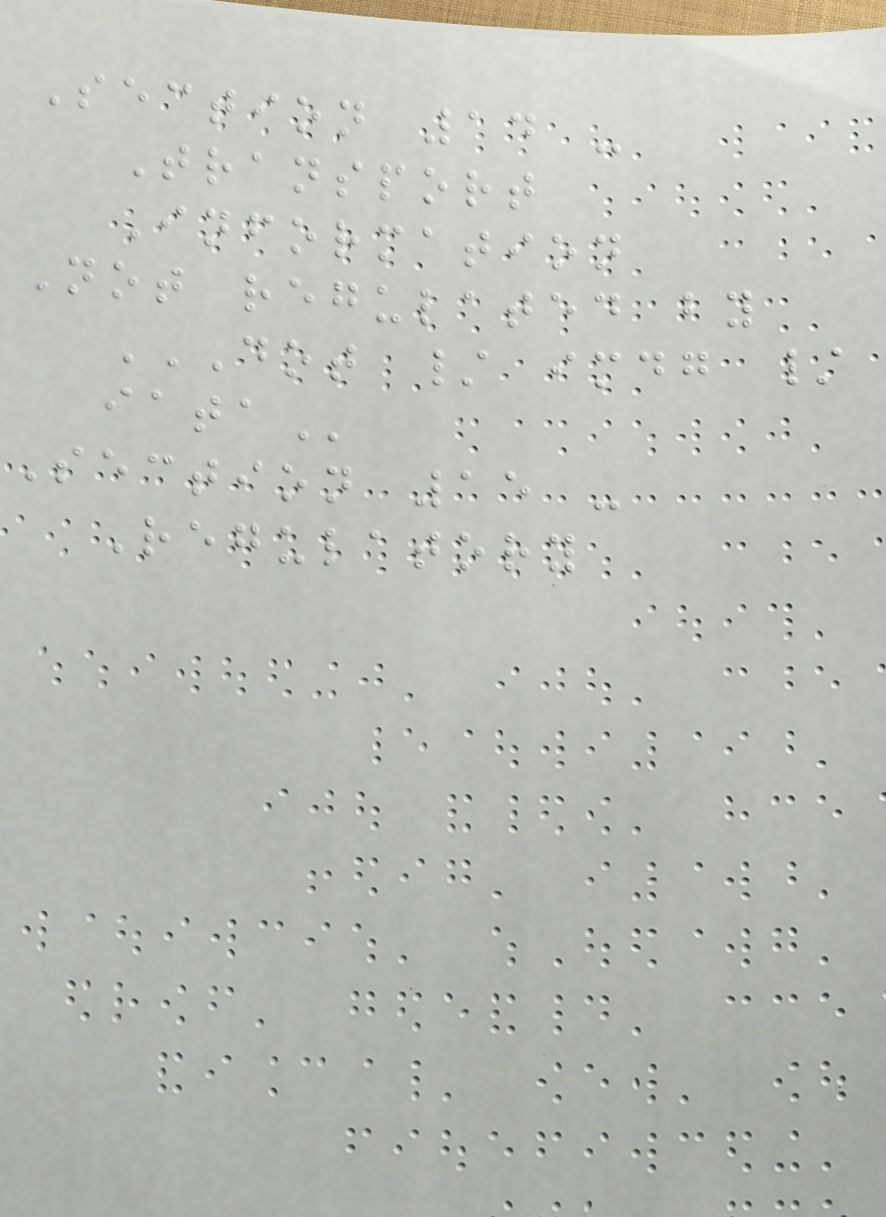Section 14 -
Transport
Information
Not regulated by
DOT / IMDG /
IATA
Section 15 -
Regulatory
